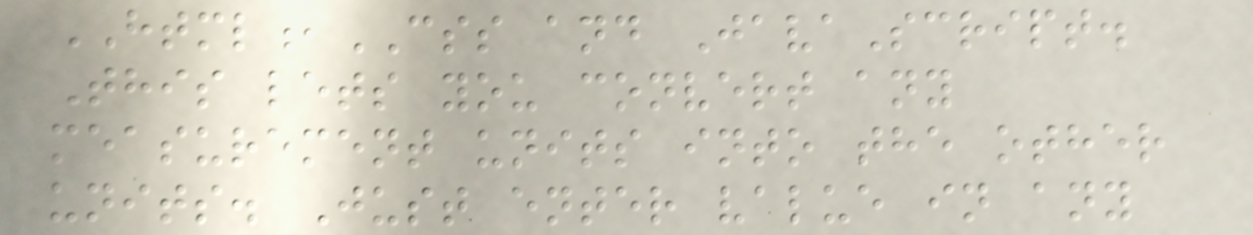HTML,CSS and JavaScript.
This lets you convert any
measurement units into the other
units. Just enter value in any
